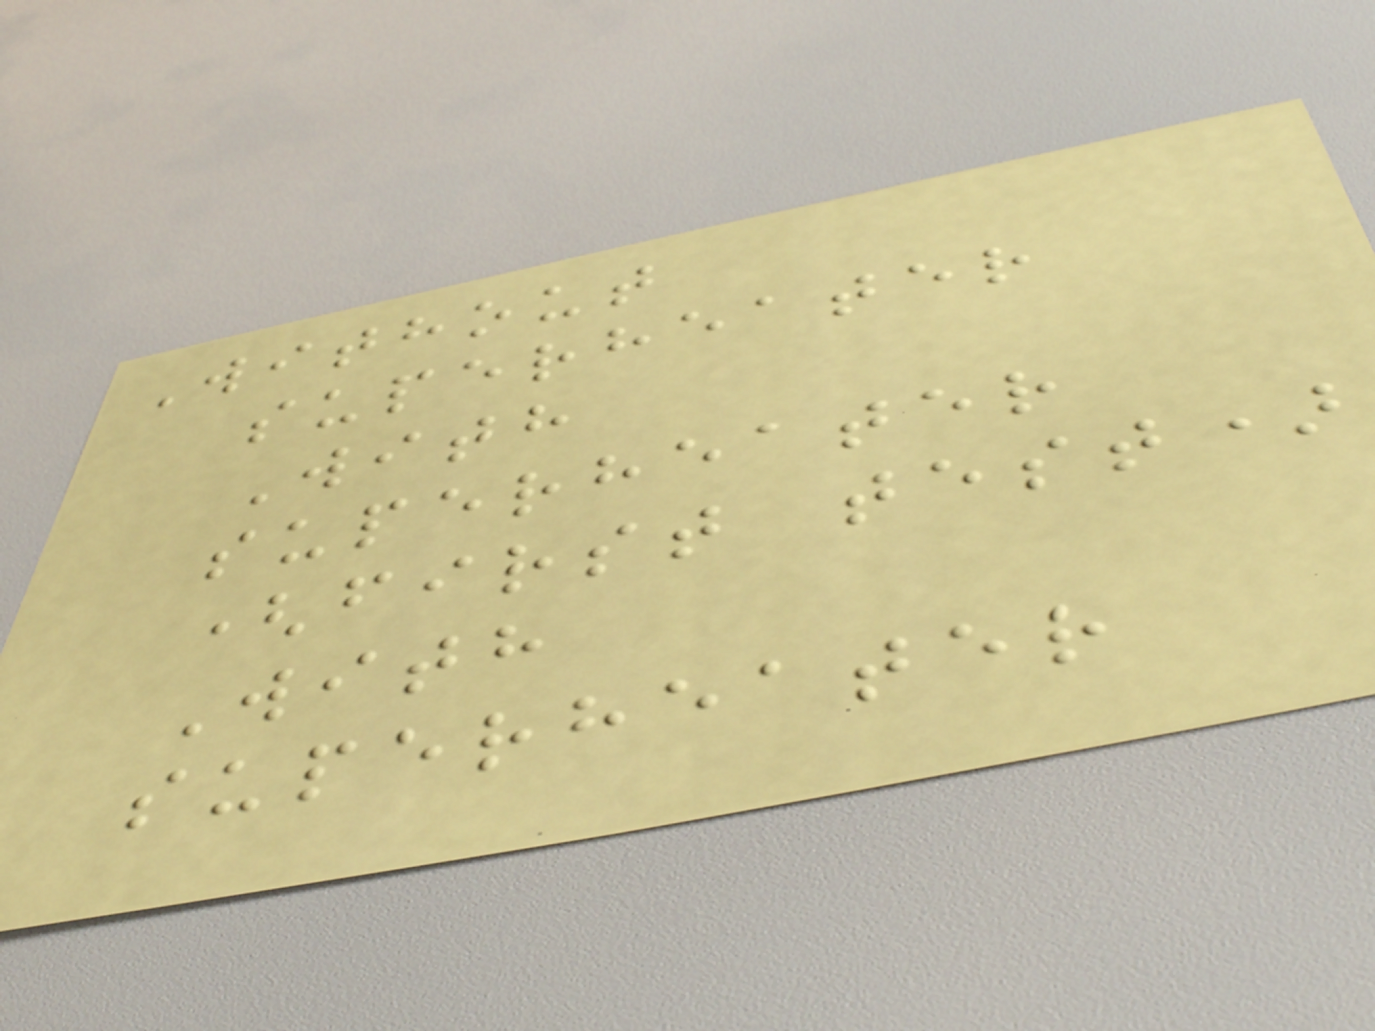Without
superheater
With
superheater
(first test)
With
superheater
